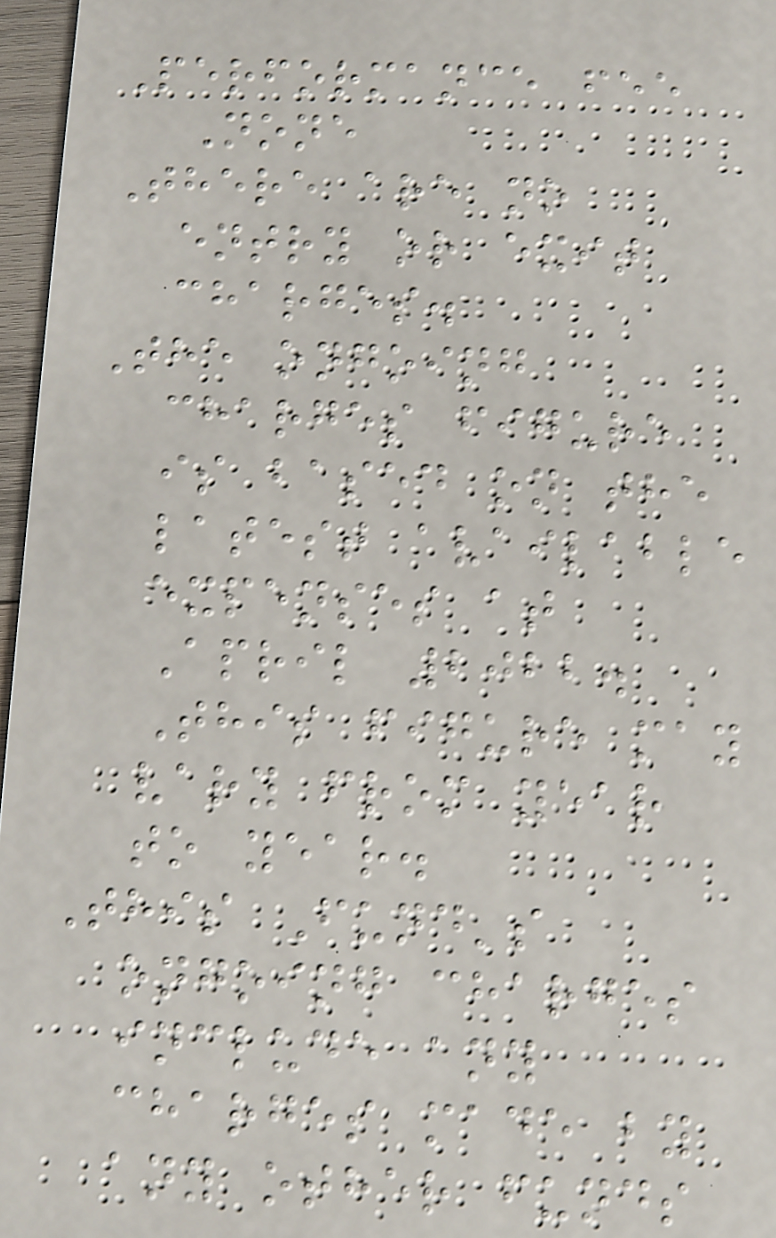Performance fee
None
There are no
entry or exit
charges.
The ongoing
charges figure
is based on the
latest available
expenses at
April 2022.
This figure may
vary from year
to year.
This Fund's
ongoing charges
include any
charges made by
any other funds
